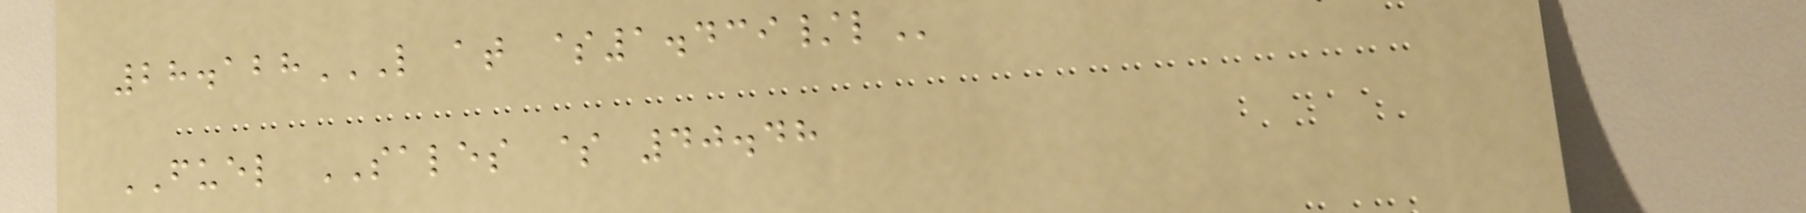28.128L AT $1.439/L
FUEL SALES $ 40.48
